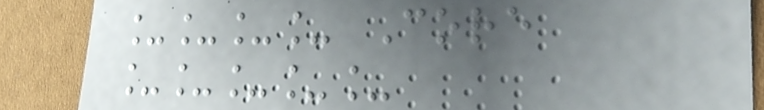____ Core
_____
